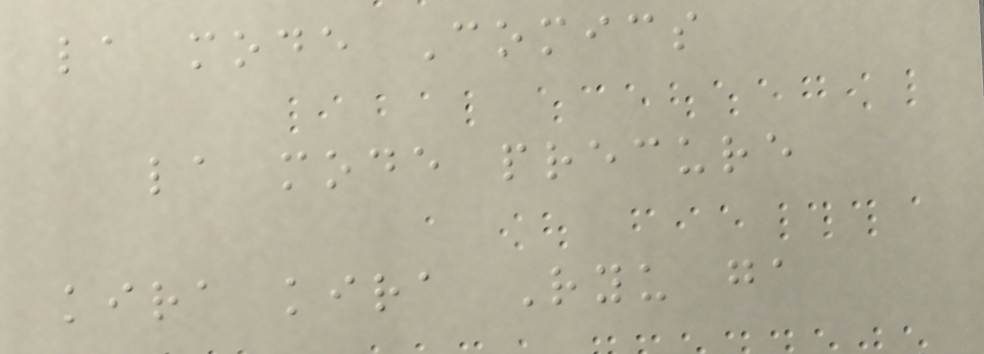la mode Comics
la mode precure
kira kira Ryu ga
